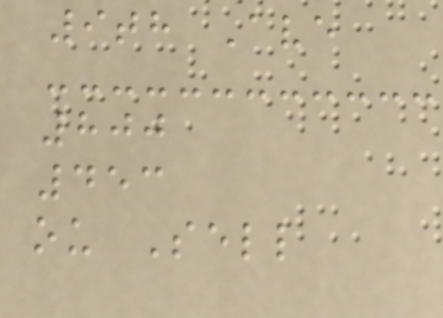9th Ave
800
453
ou Sell
